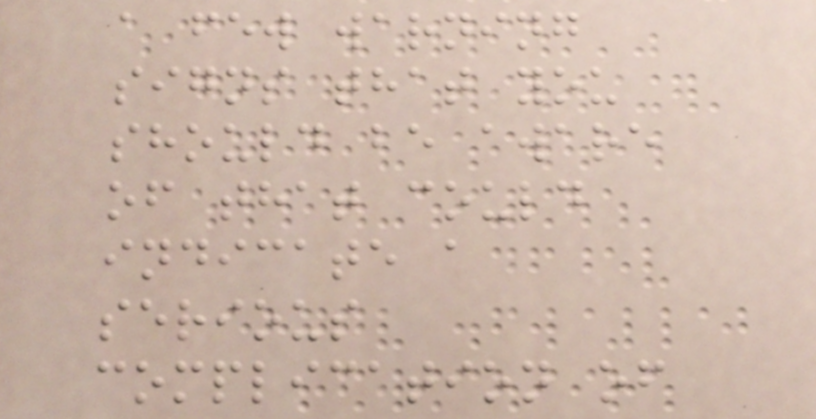a few warning
signs that you
should be aware
of that could
indicate a
serious
complication of
